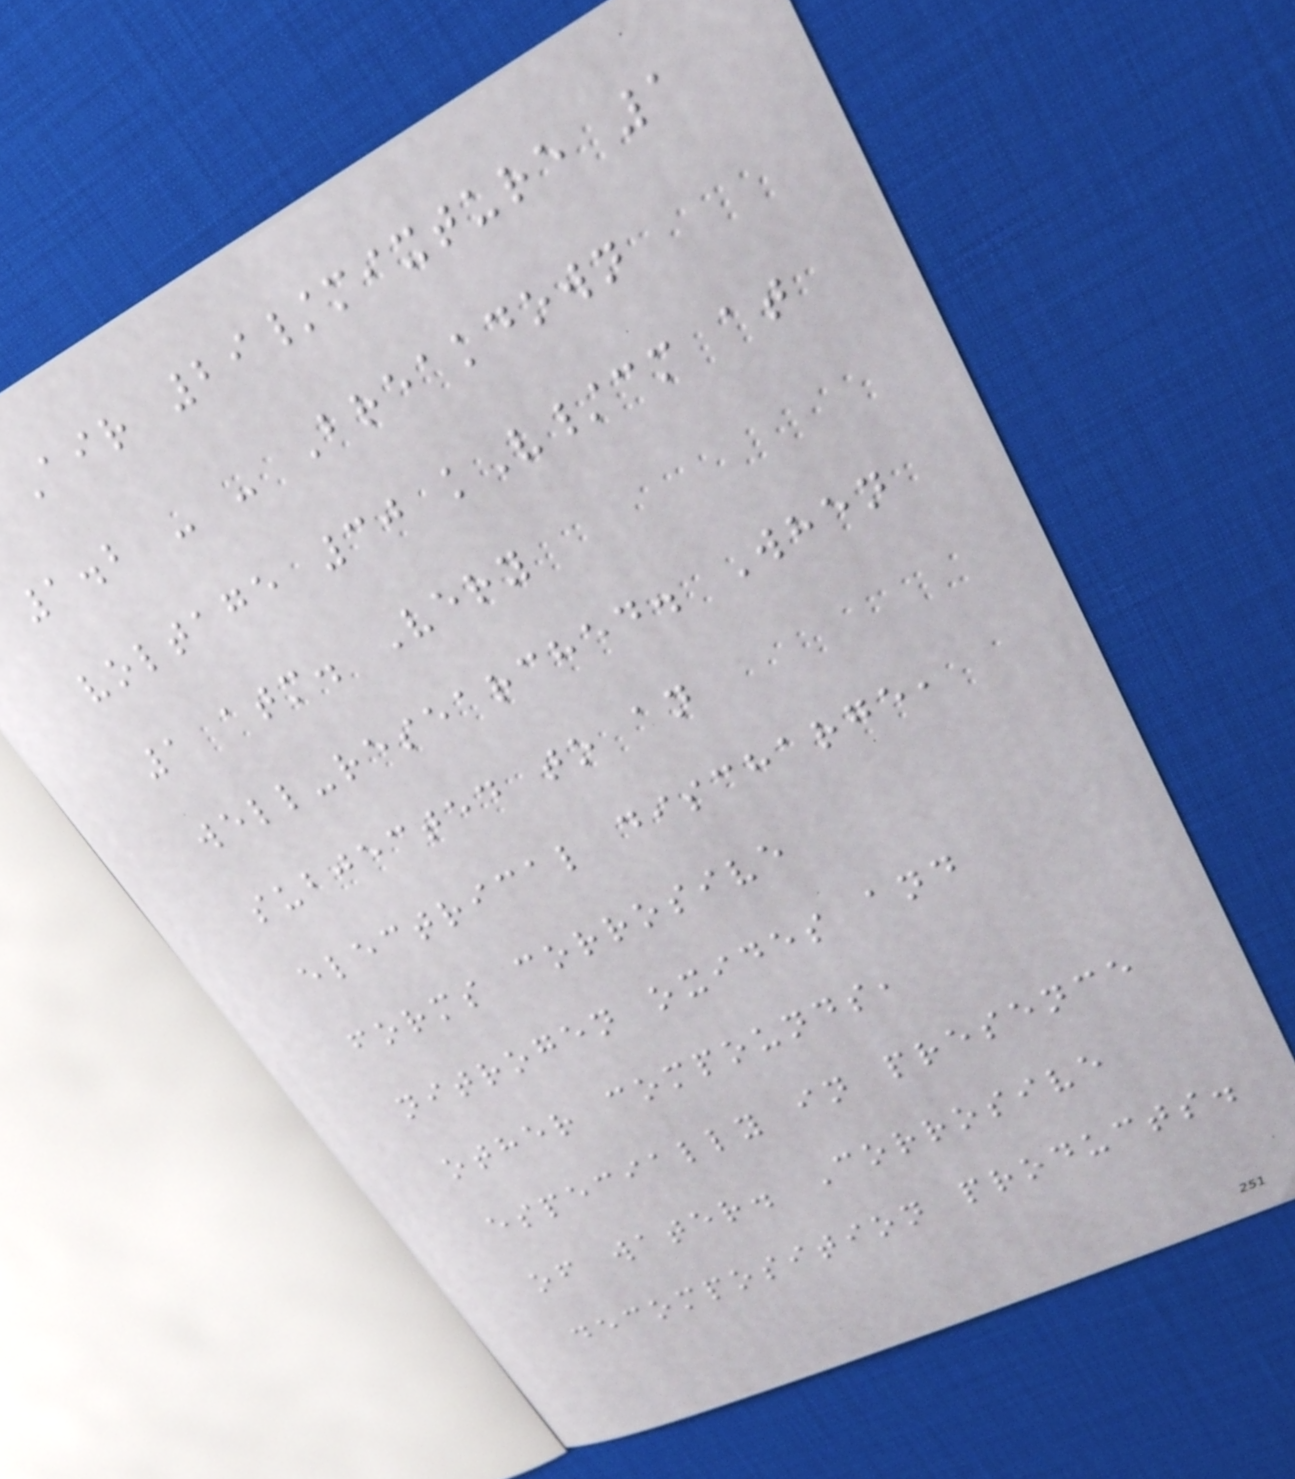Air 29/mixture 1
1.2 - - Breakdown
voltage 30 kV/cm at
1 atm. Very
well-researched. When
subjected to an
electrical discharge,
forms corrosive
nitrogen oxides and
other compounds,
especially in presence
of water. Corrosive
decomposition products.
